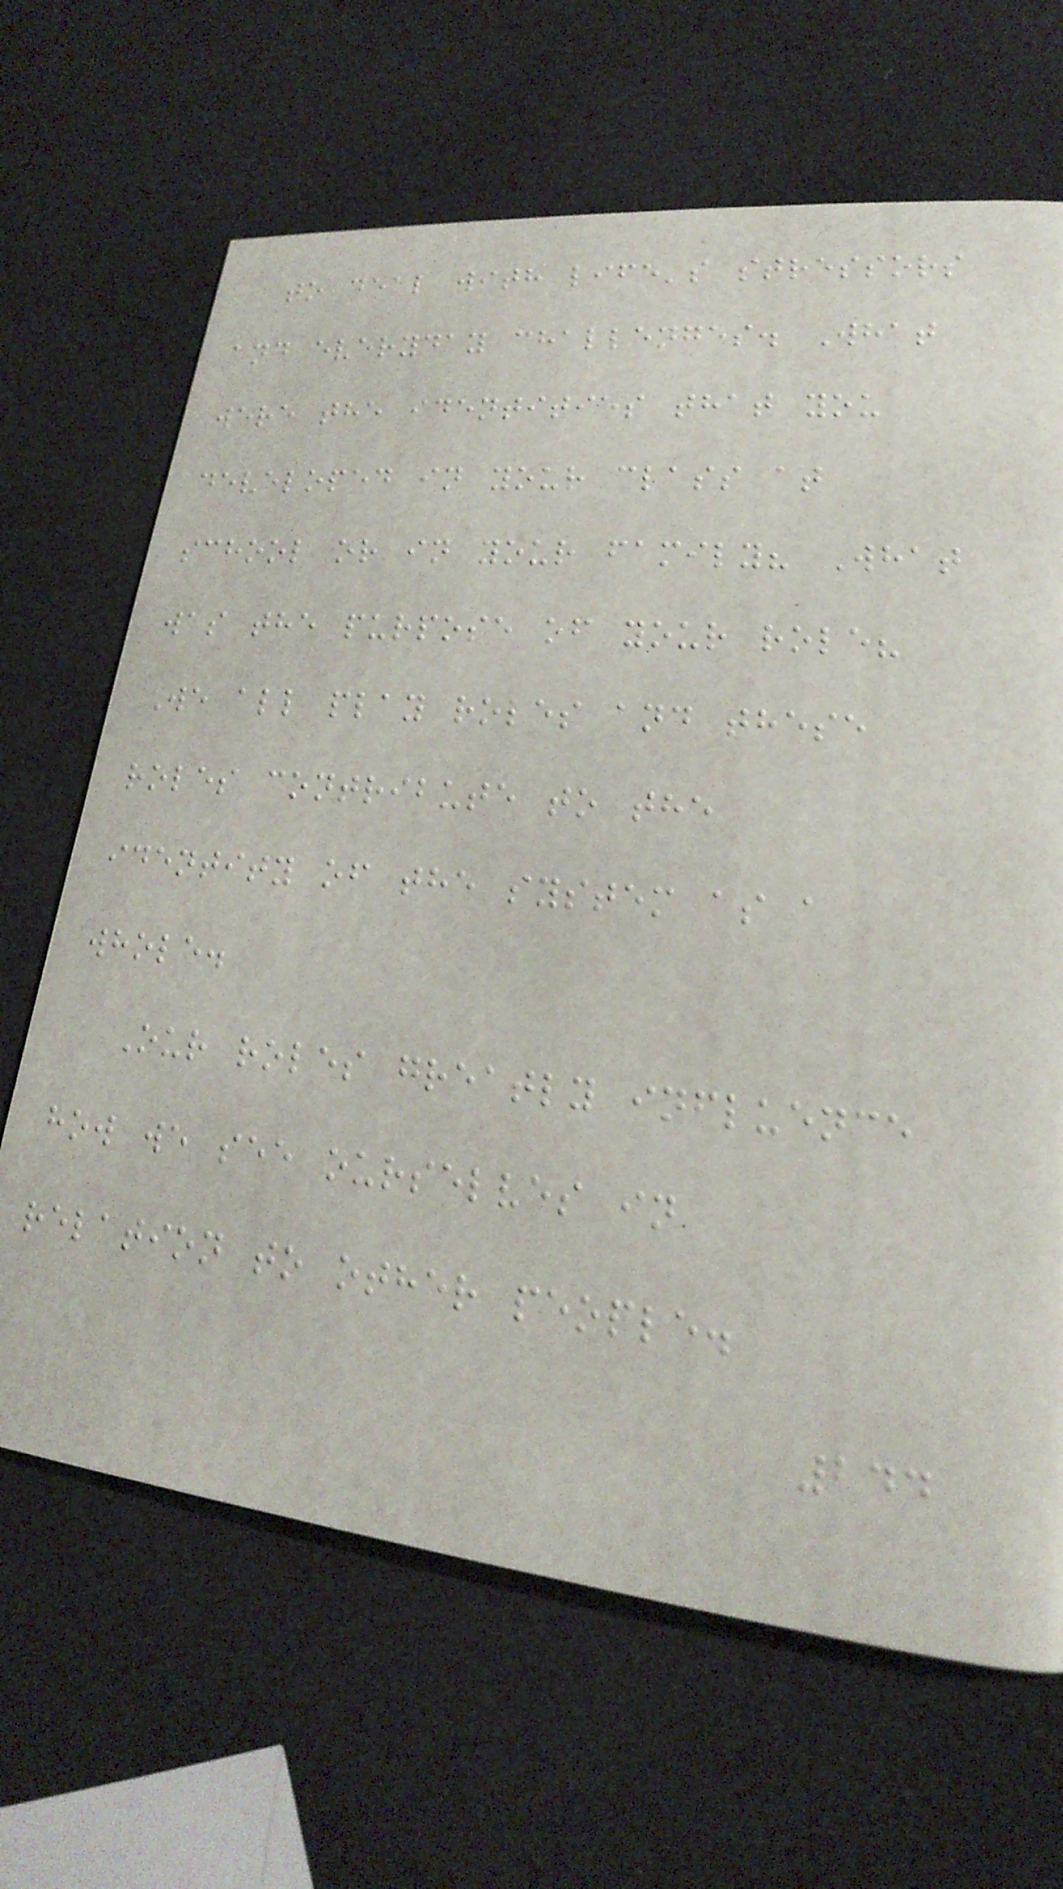to deal with life's stressors
and everyday challenges. What
were the identities that you
developed in your class at
school or in your family? What
was the purpose of your role?
We all play roles and these
roles contribute to the
identity of the system as a
whole.
Our roles greatly influence
how we see ourselves in
relation to other people.
244
